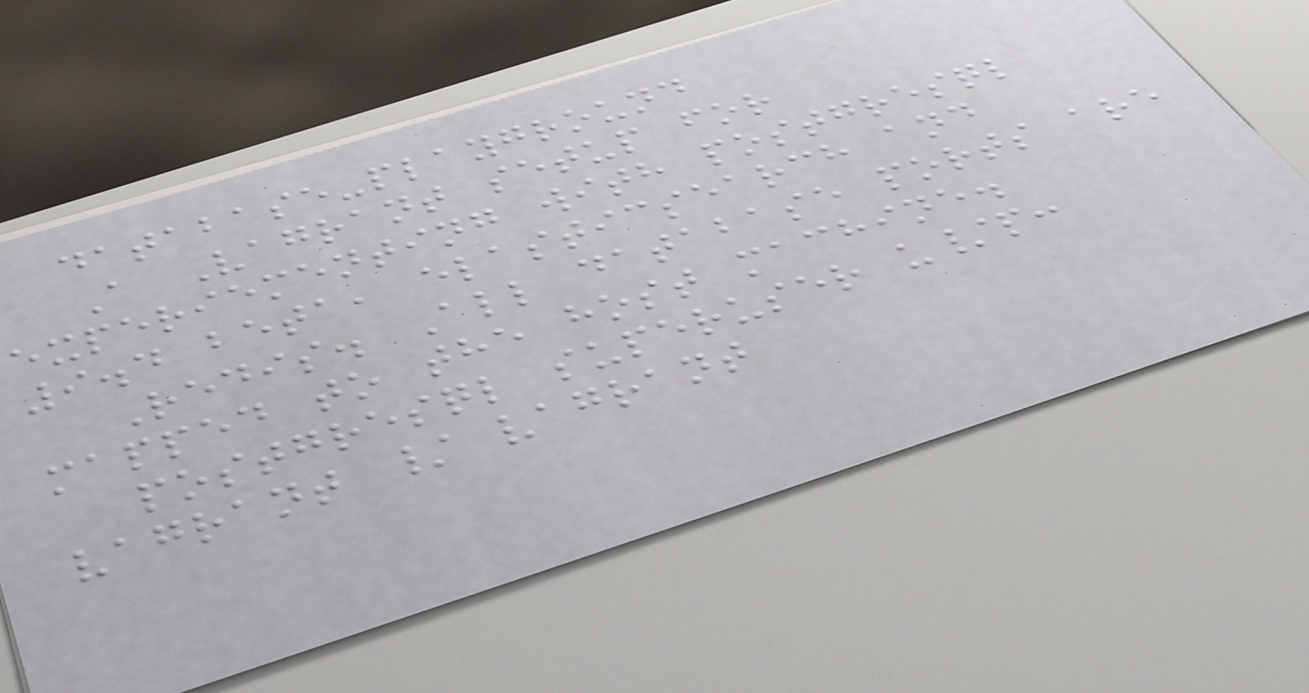database-playground
A Vagrant setup for
experiementing with postgresql
9.4 beta, elasticsearch and
Redis. All database ports are
mapped to the host machine.
postgresql superuser u/p:
vagrant / vagrant
